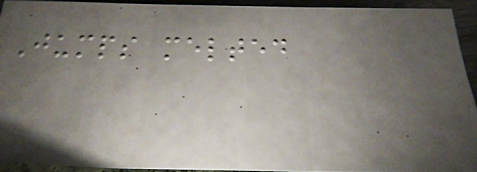Jumps melted
